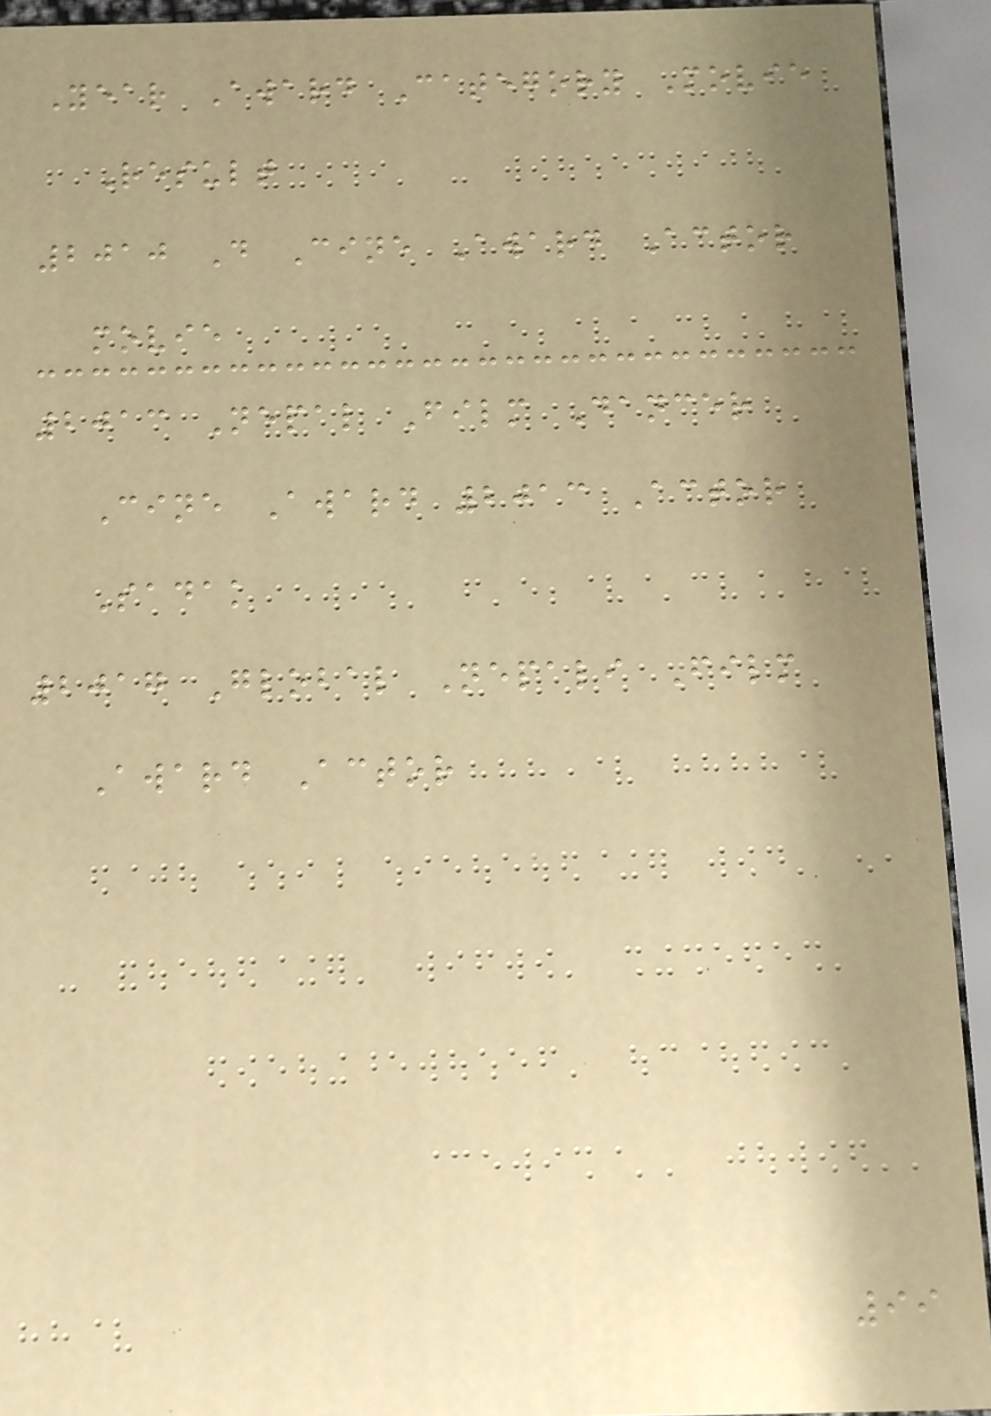Year Award Category Movie
Result
2010 D Cine Award Actor
movie
2013 Nepal Film Dancer
Cine Award 2013 Actor
Sadak
2017 Global Nepali Film
Award Actor
99
